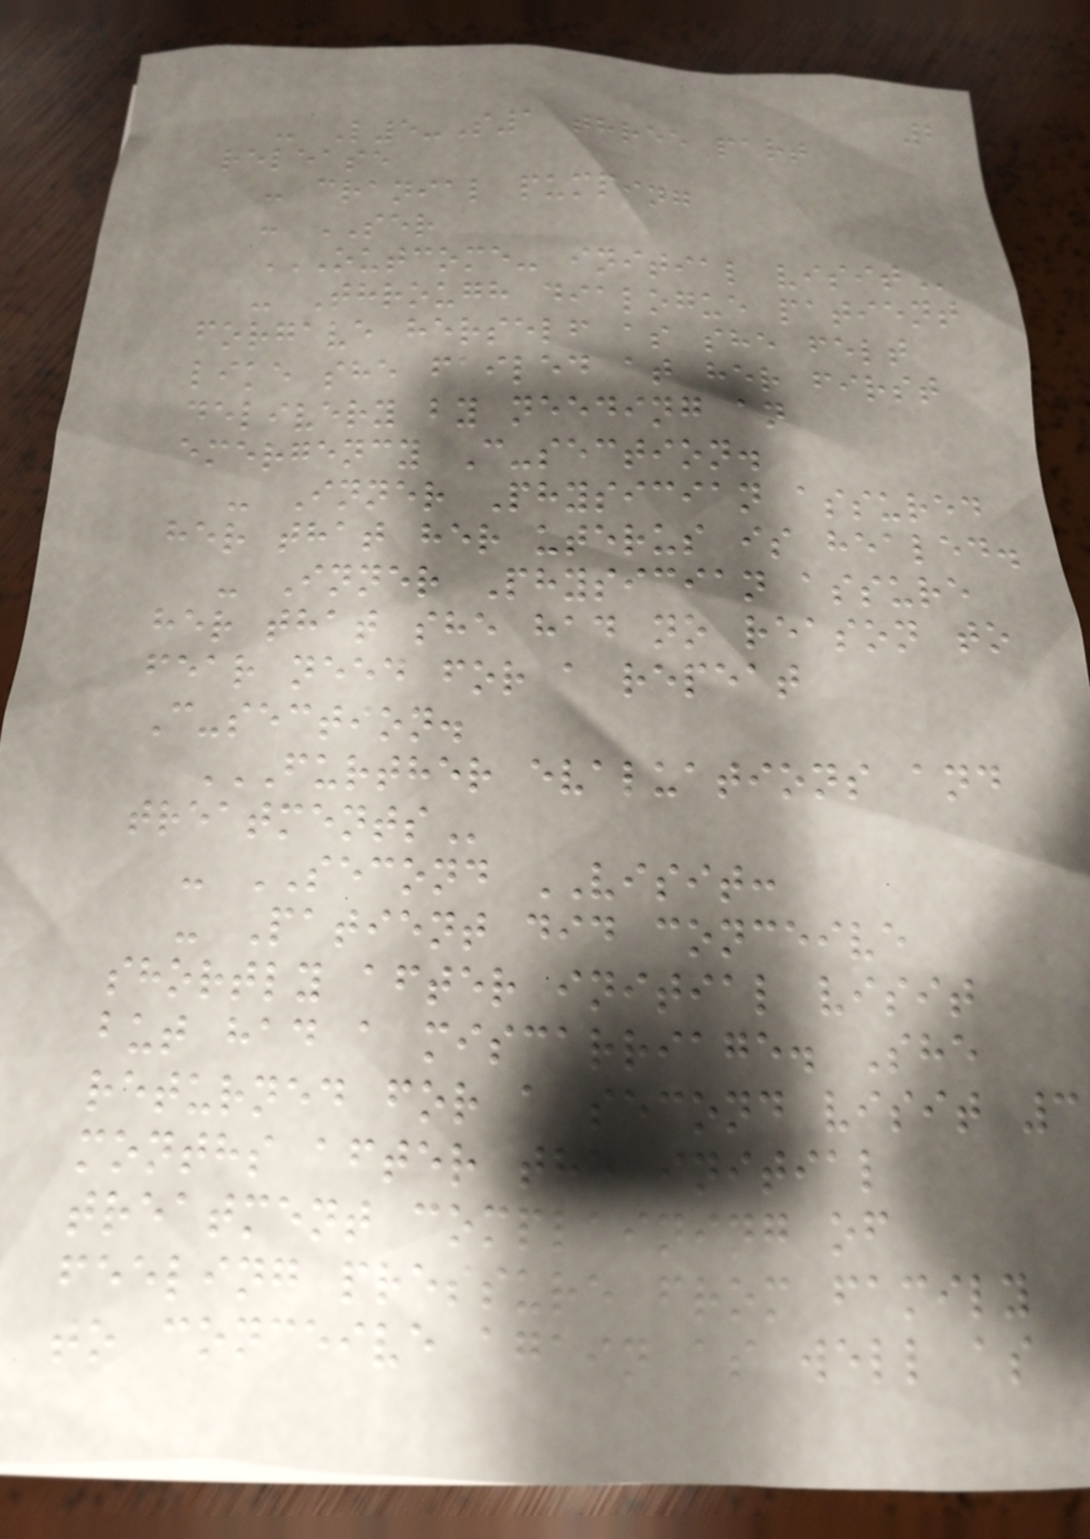2
- L5-S1 three part
release
- cranial pumping
- SER
OUTCOME- INITIAL VISIT
- Through dialogue patient
forgave herself as she felt
like she failed at her first
delivery by needing an
emergency C-section.
- Inner Physician assured
her that her uterus is healed.
- Inner Physician assure
her that she had no reason to
fear need for a repeat
C-section.
FURTHER EVALUATIONS AND
TREATMENTS
- SECOND VISIT:
- Patient did conceive
shortly after initial visit
but had a miscarriage. She
returned for a second visit 3
months after the initial
treatment complaining of
feeling pressure from family
to conceive again as well as
